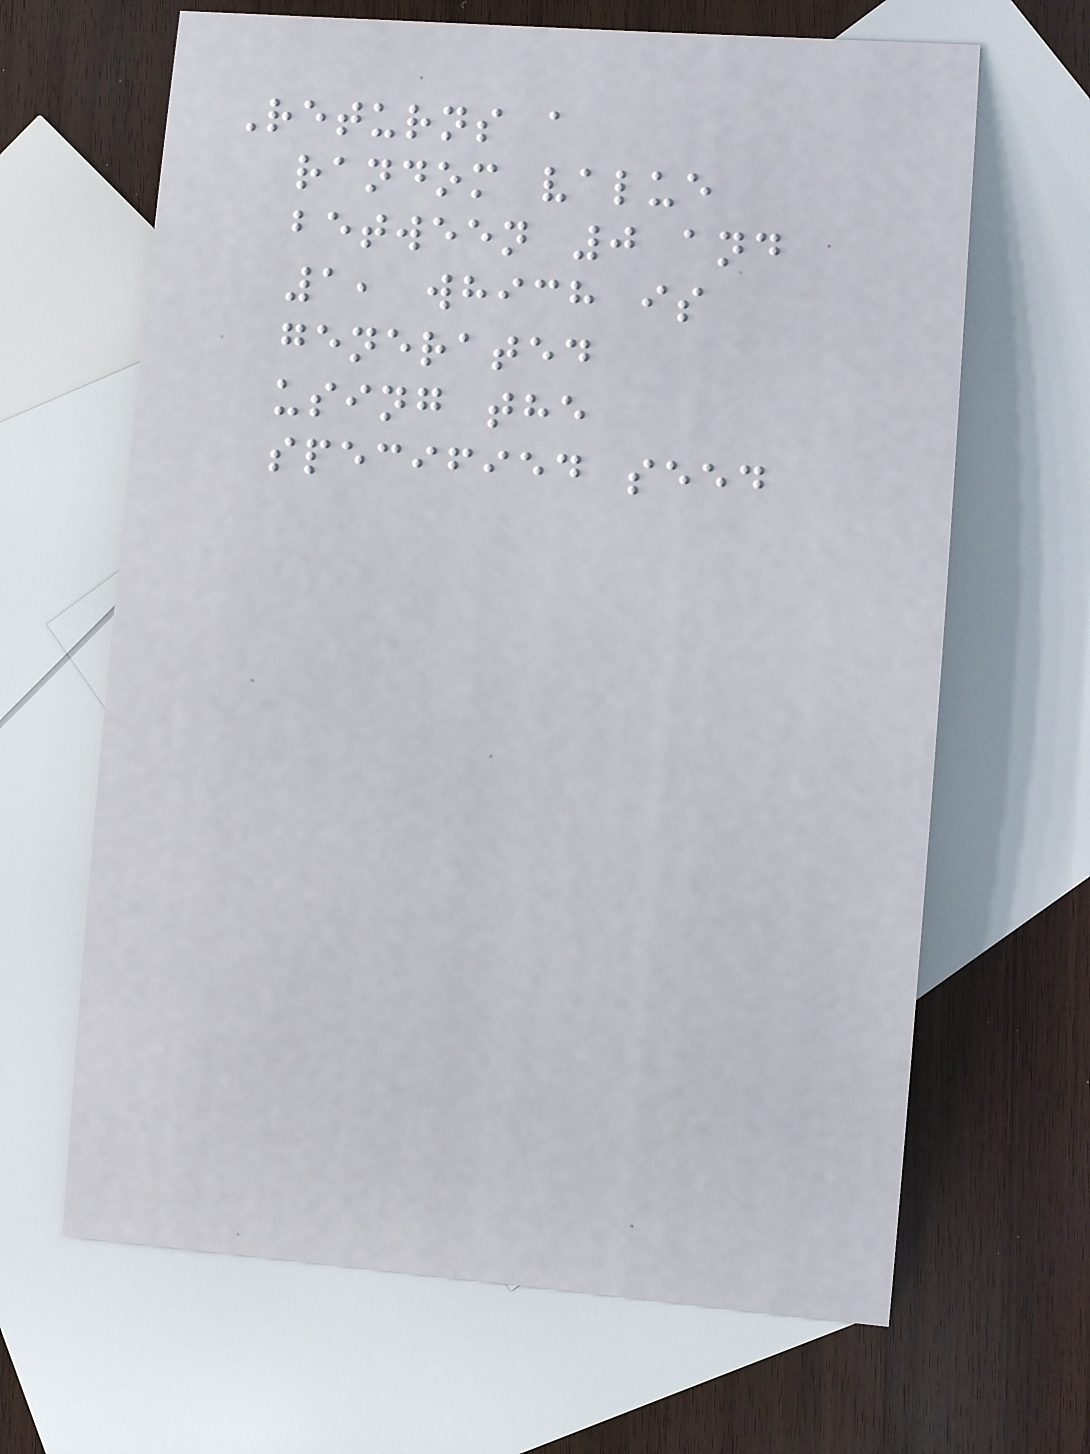Returns a
random value
between 0 and
1, which is
generated
using the
specified seed
